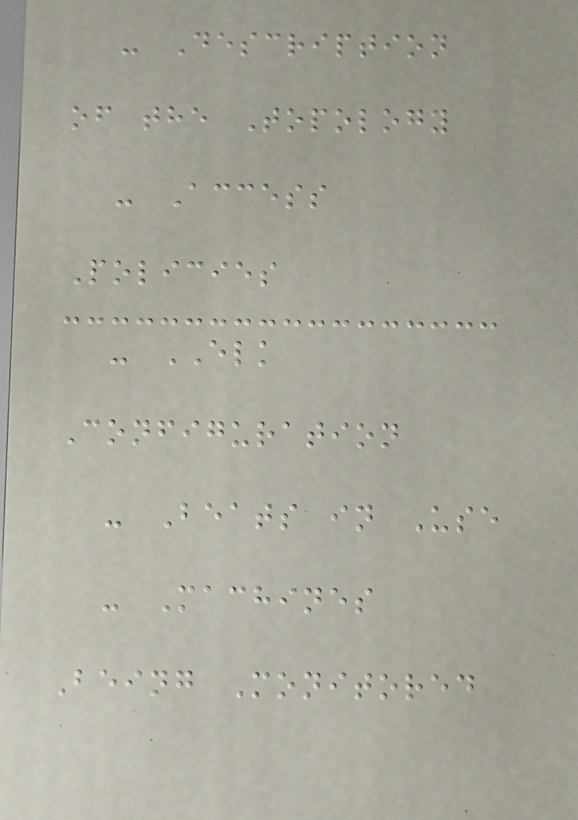- Description
of the Topology
- Access
Policies
- ELK
Configuration
- Beats in Use
- Machines
Being Monitored
